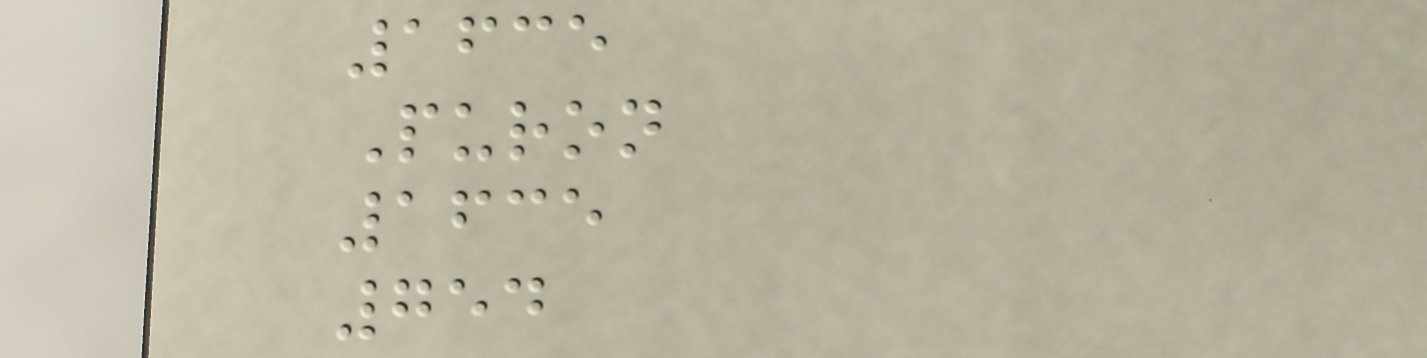1635
Puron
1635
754
